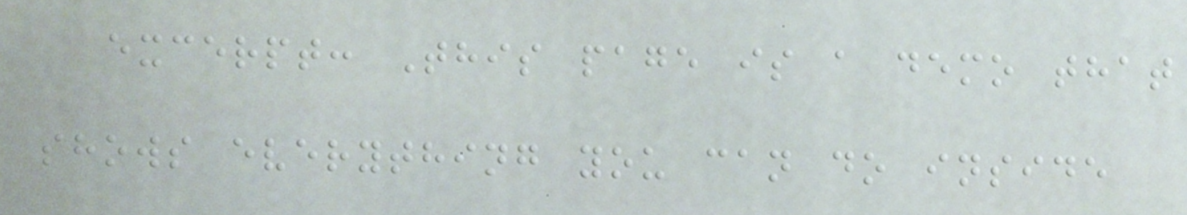excerpt: This page is a demo that
shows everything you can do inside
